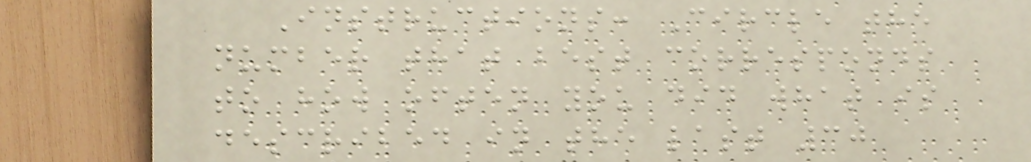Instructions: Circle the
number that best corresponds
to how often you did what is
described in the last 30
